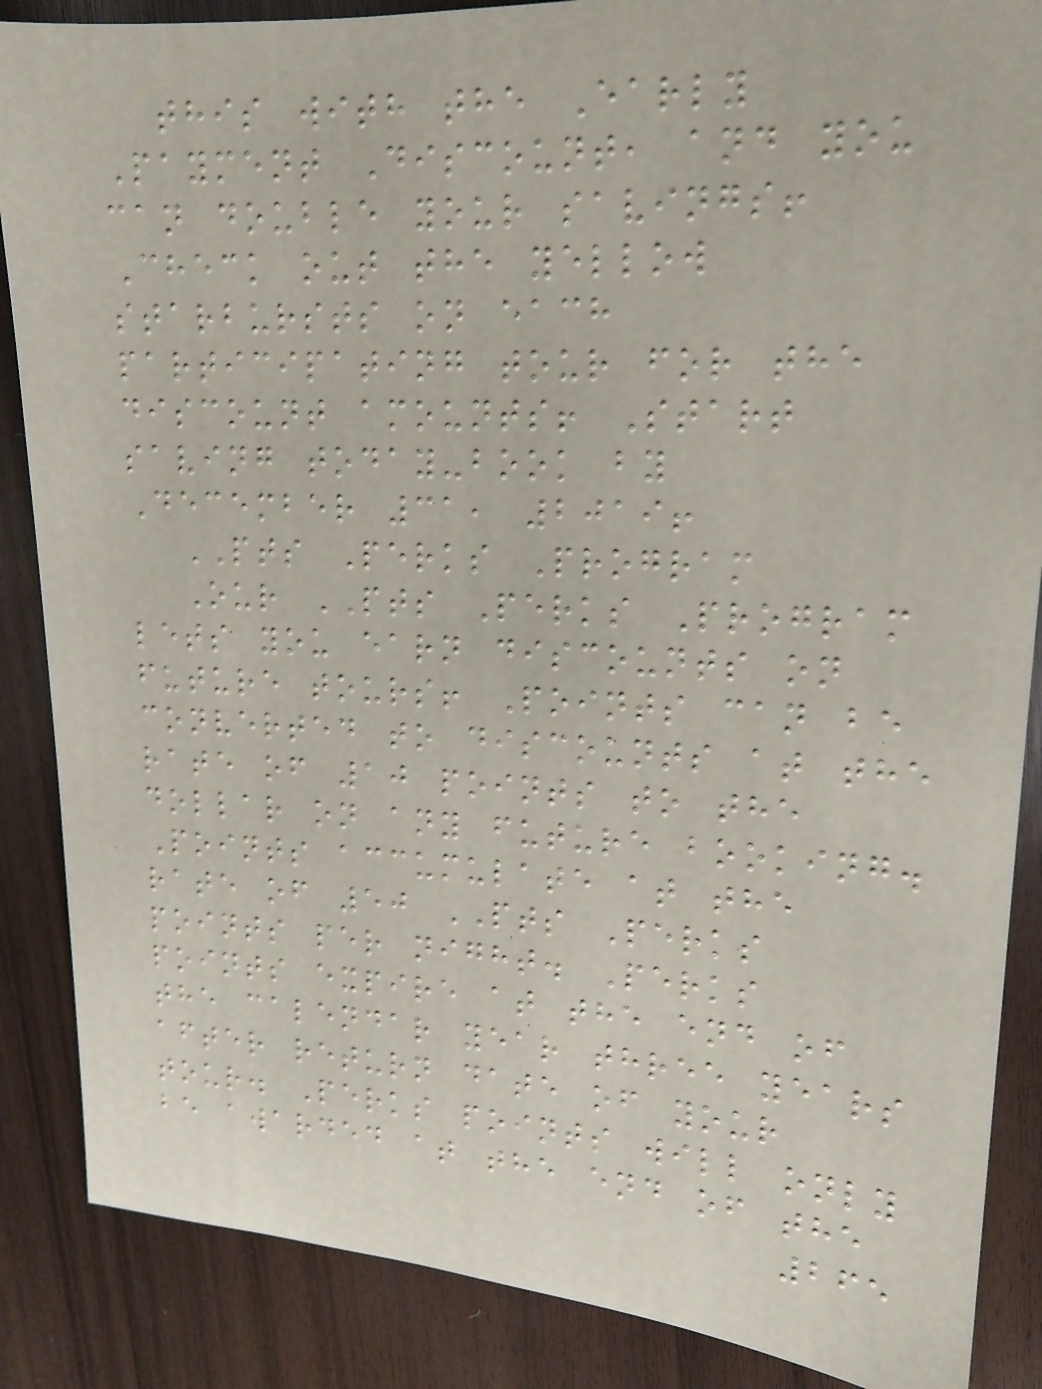this with the Early
Payment Discount, and you
can double your savings!
Check out the yellow
starbursts on each
participating tour for the
discount amounts! Start
saving today-book by
December 31, 2019!
PTS Perks Program
Our PTS Perks Program
lets you earn discounts on
future tours! Points can be
converted to discounts at the
rate of 10 points to the
dollar on any future booking.
Points accumulate at the
rate of 50 PTS Perks
points per night. Perks
points expire at the end of
the calendar year three years
after return date of your
tour. Perks points will only
be awarded at the end of the
265
